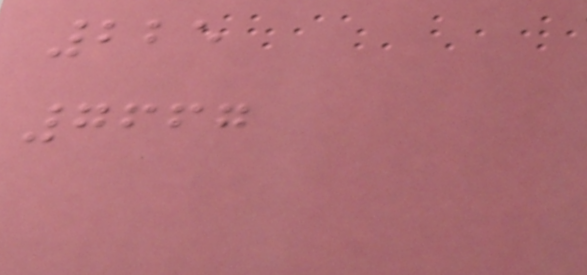225
7667
